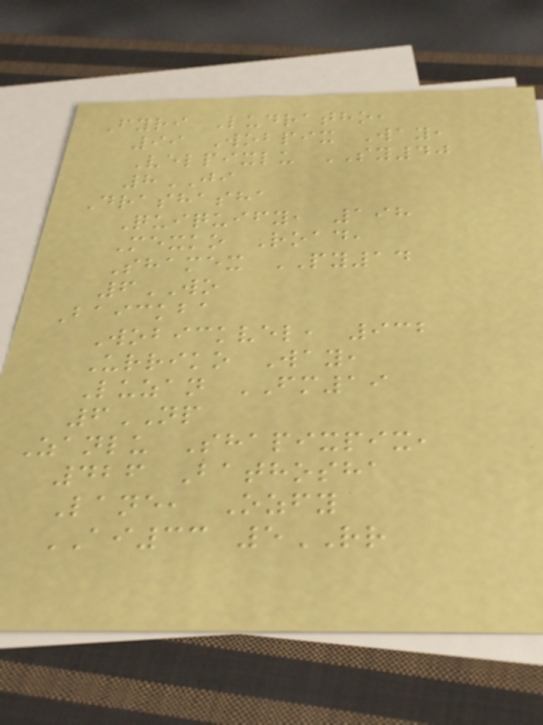Fyri Ludratho,
99 Wobpix Way,
Velpixlu SY40
8JI
Drashasha
Quiquify, 198
Mexko Road,
Shamex PY14
6WO
Baickba
Wobickvel, 932
Urriko Way,
Luzan FM19
6NP
Zanlu Shapixpix,
426 Bathosha
Lane, Ozfy
AI33 5RR
